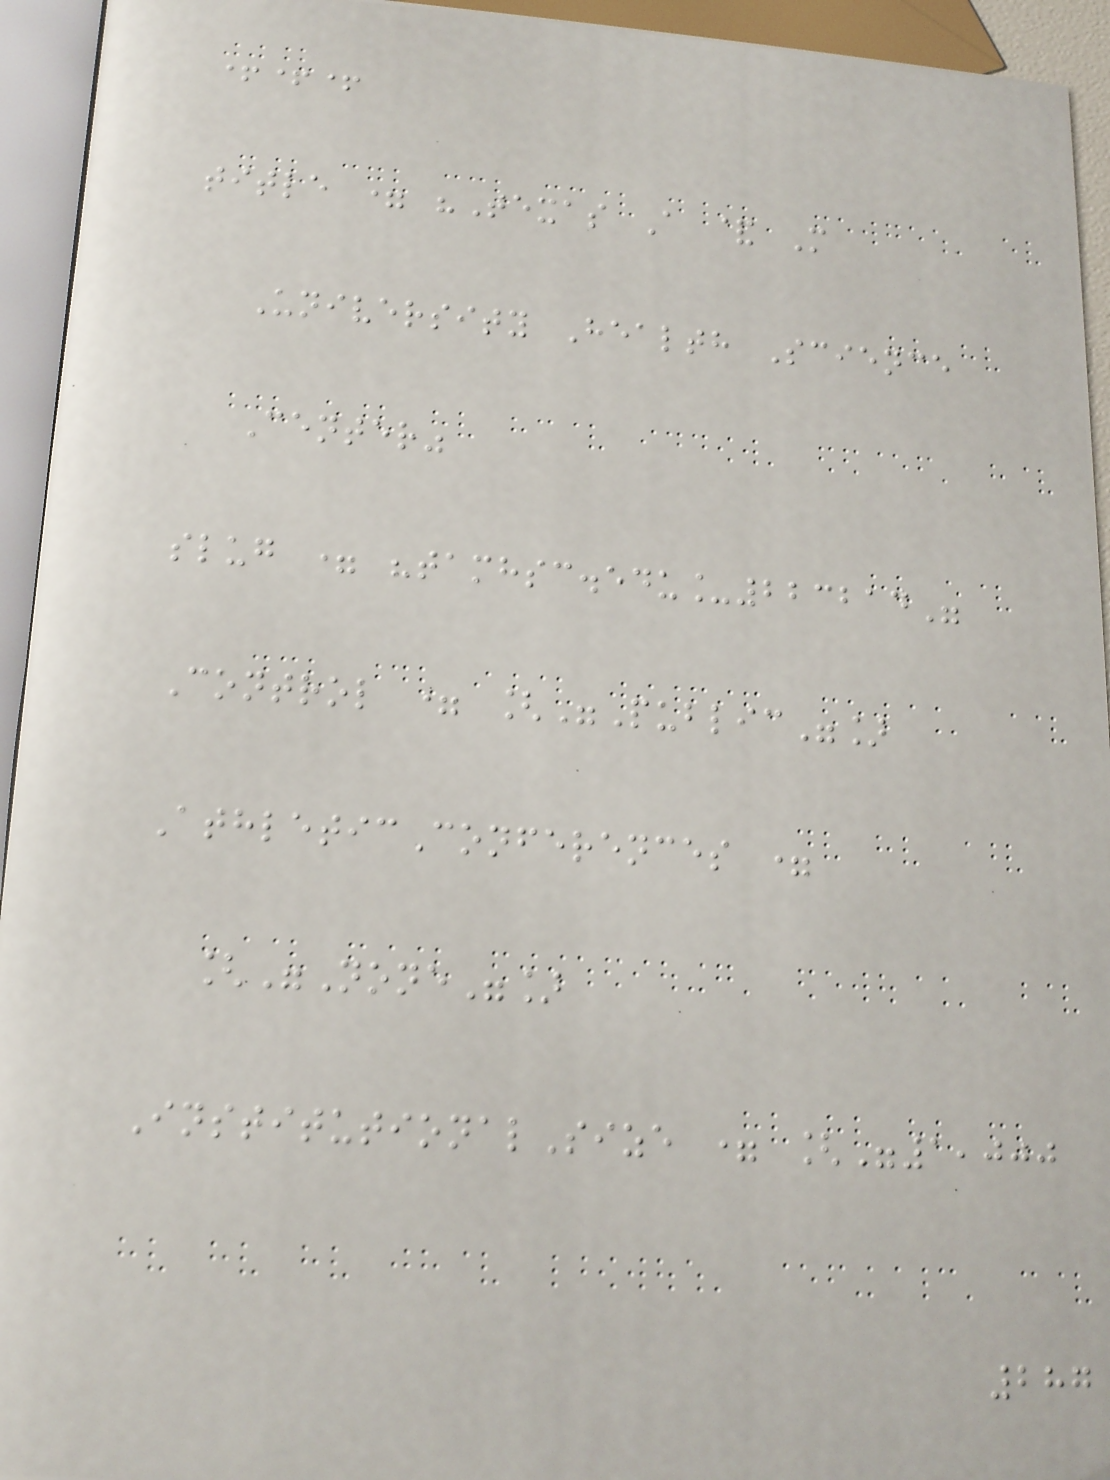+++
title = "Texas A & M
University Health Science
Center"
slug = "tamhsc.edu_223214"
Control = ["Public"]
AthleticConferences =
["None"]
InstitutionalSize = ["1,000
287
